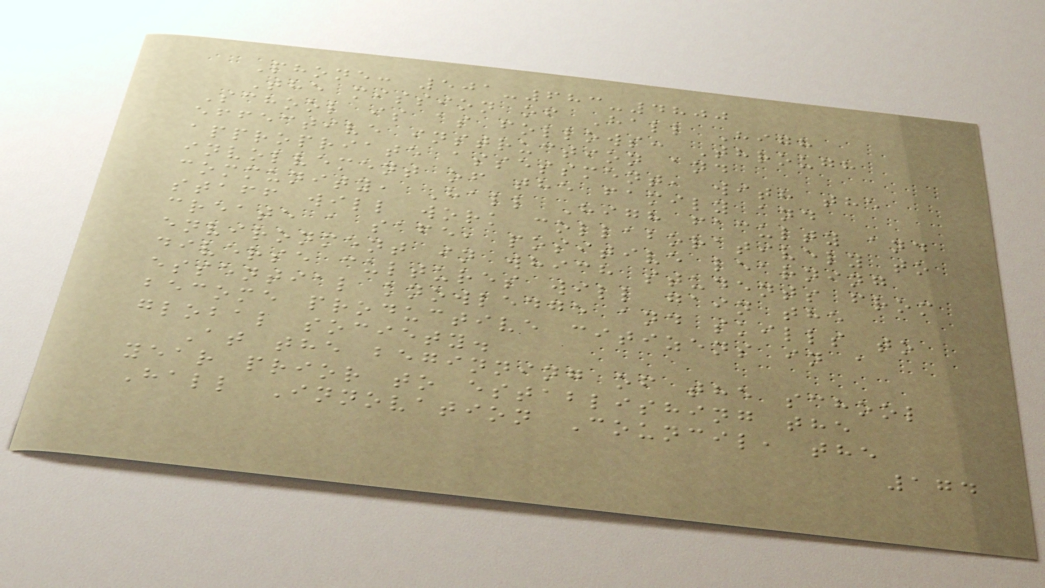Phone: 501-683-4800
The mission of Hall High
School is as follows: Through
effective instruction and
appropriate assessment, with the
involvement of the family and
community, Hall High faculty and
staff will work collaboratively to
create a safe, positive learning
environment in which students from
diverse cultures will gain the
essential knowledge and skills to
become productive citizens in a
global society.
At the beginning of the school
year prior to establishing the
Hall Innovation Council, the
174
